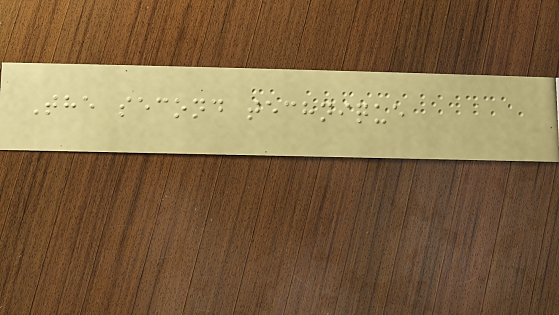The second technique
